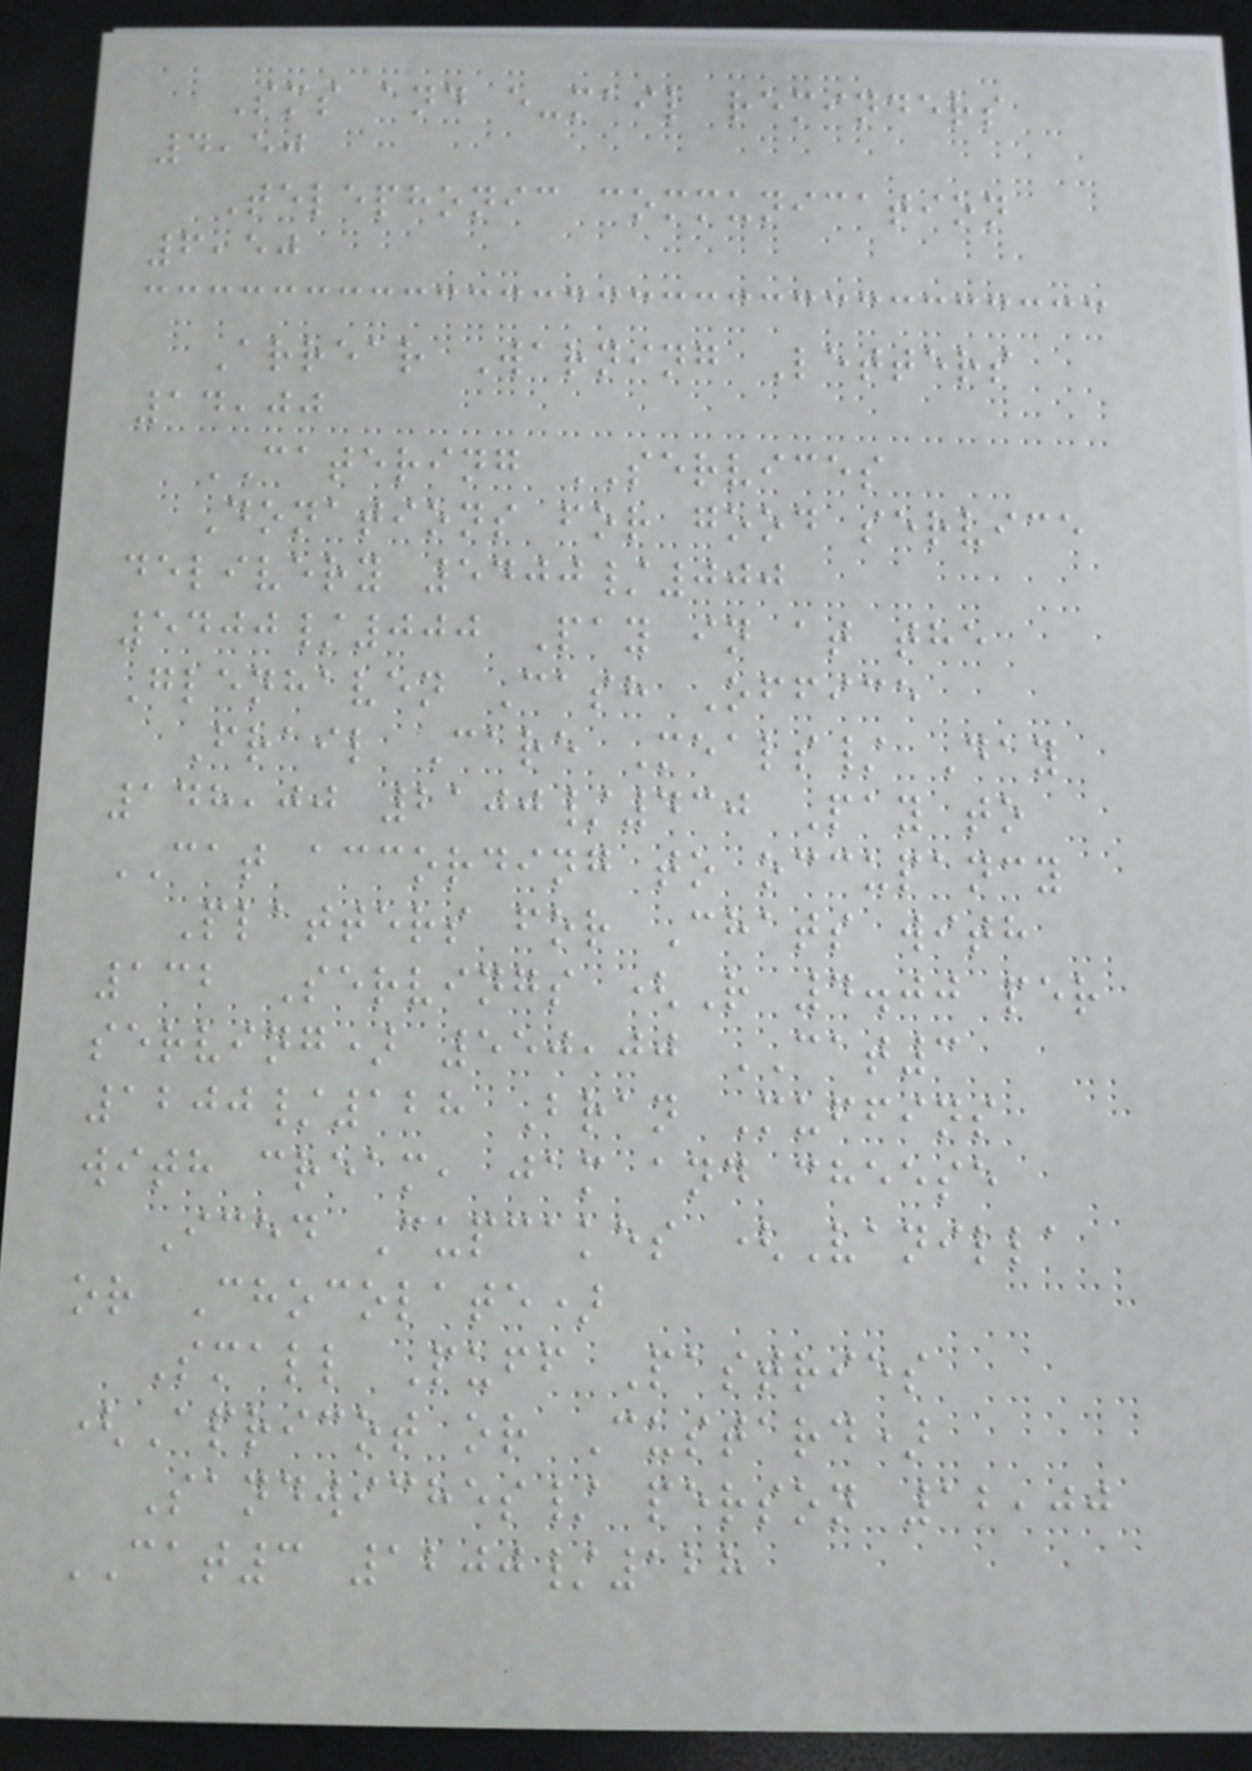Sms and e-mail reminders
4,50
Telephonic communication
6,50
Arrear Warning Letters
14,00
CATERING SERVICES
Donations for good service
delivery 5400/000
5400/000 Pay in at the
Glenhaven Cash Office
Frail Care Meals/ Day
148,00 2100/430 Pay to
CAT according to occupancy
Platters for Chats with
132 Servings (R 4.00 per
serving) 550,00 CAT3
1200/128 Bran Muffins
with cream, jam and cheese
Iced Cupcakes (Vanilla
or Chocolate)
Small Puff Pastries
(Apricot or Custard)
Sandwiches/ person 12,00
CAT3 1200/128
